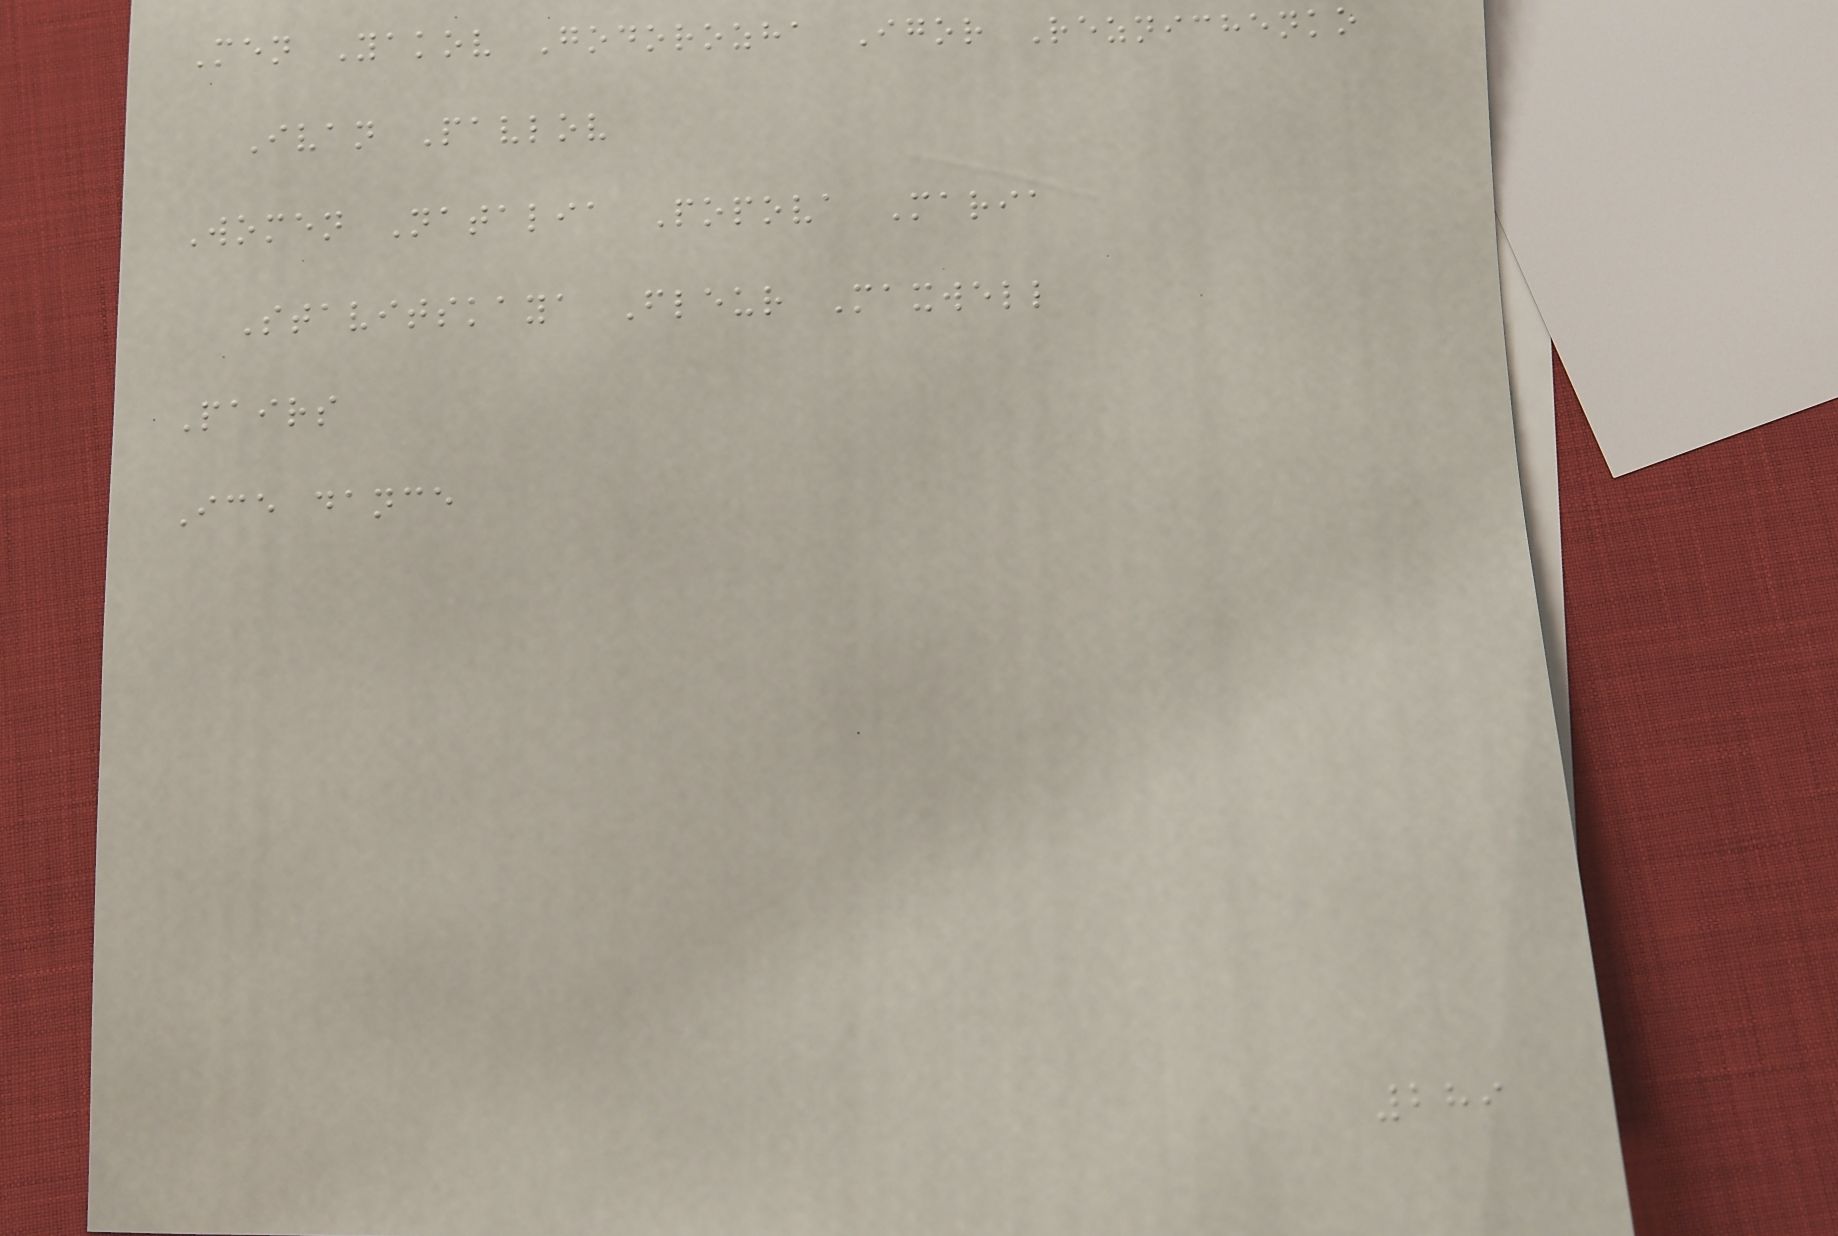Men Yakov Godorozha Igor Reznichenko
Ivan Pavlov
Women Natalia Popova Maria
Stavitskaya Fleur Maxwell
Pairs
Ice dance
289
